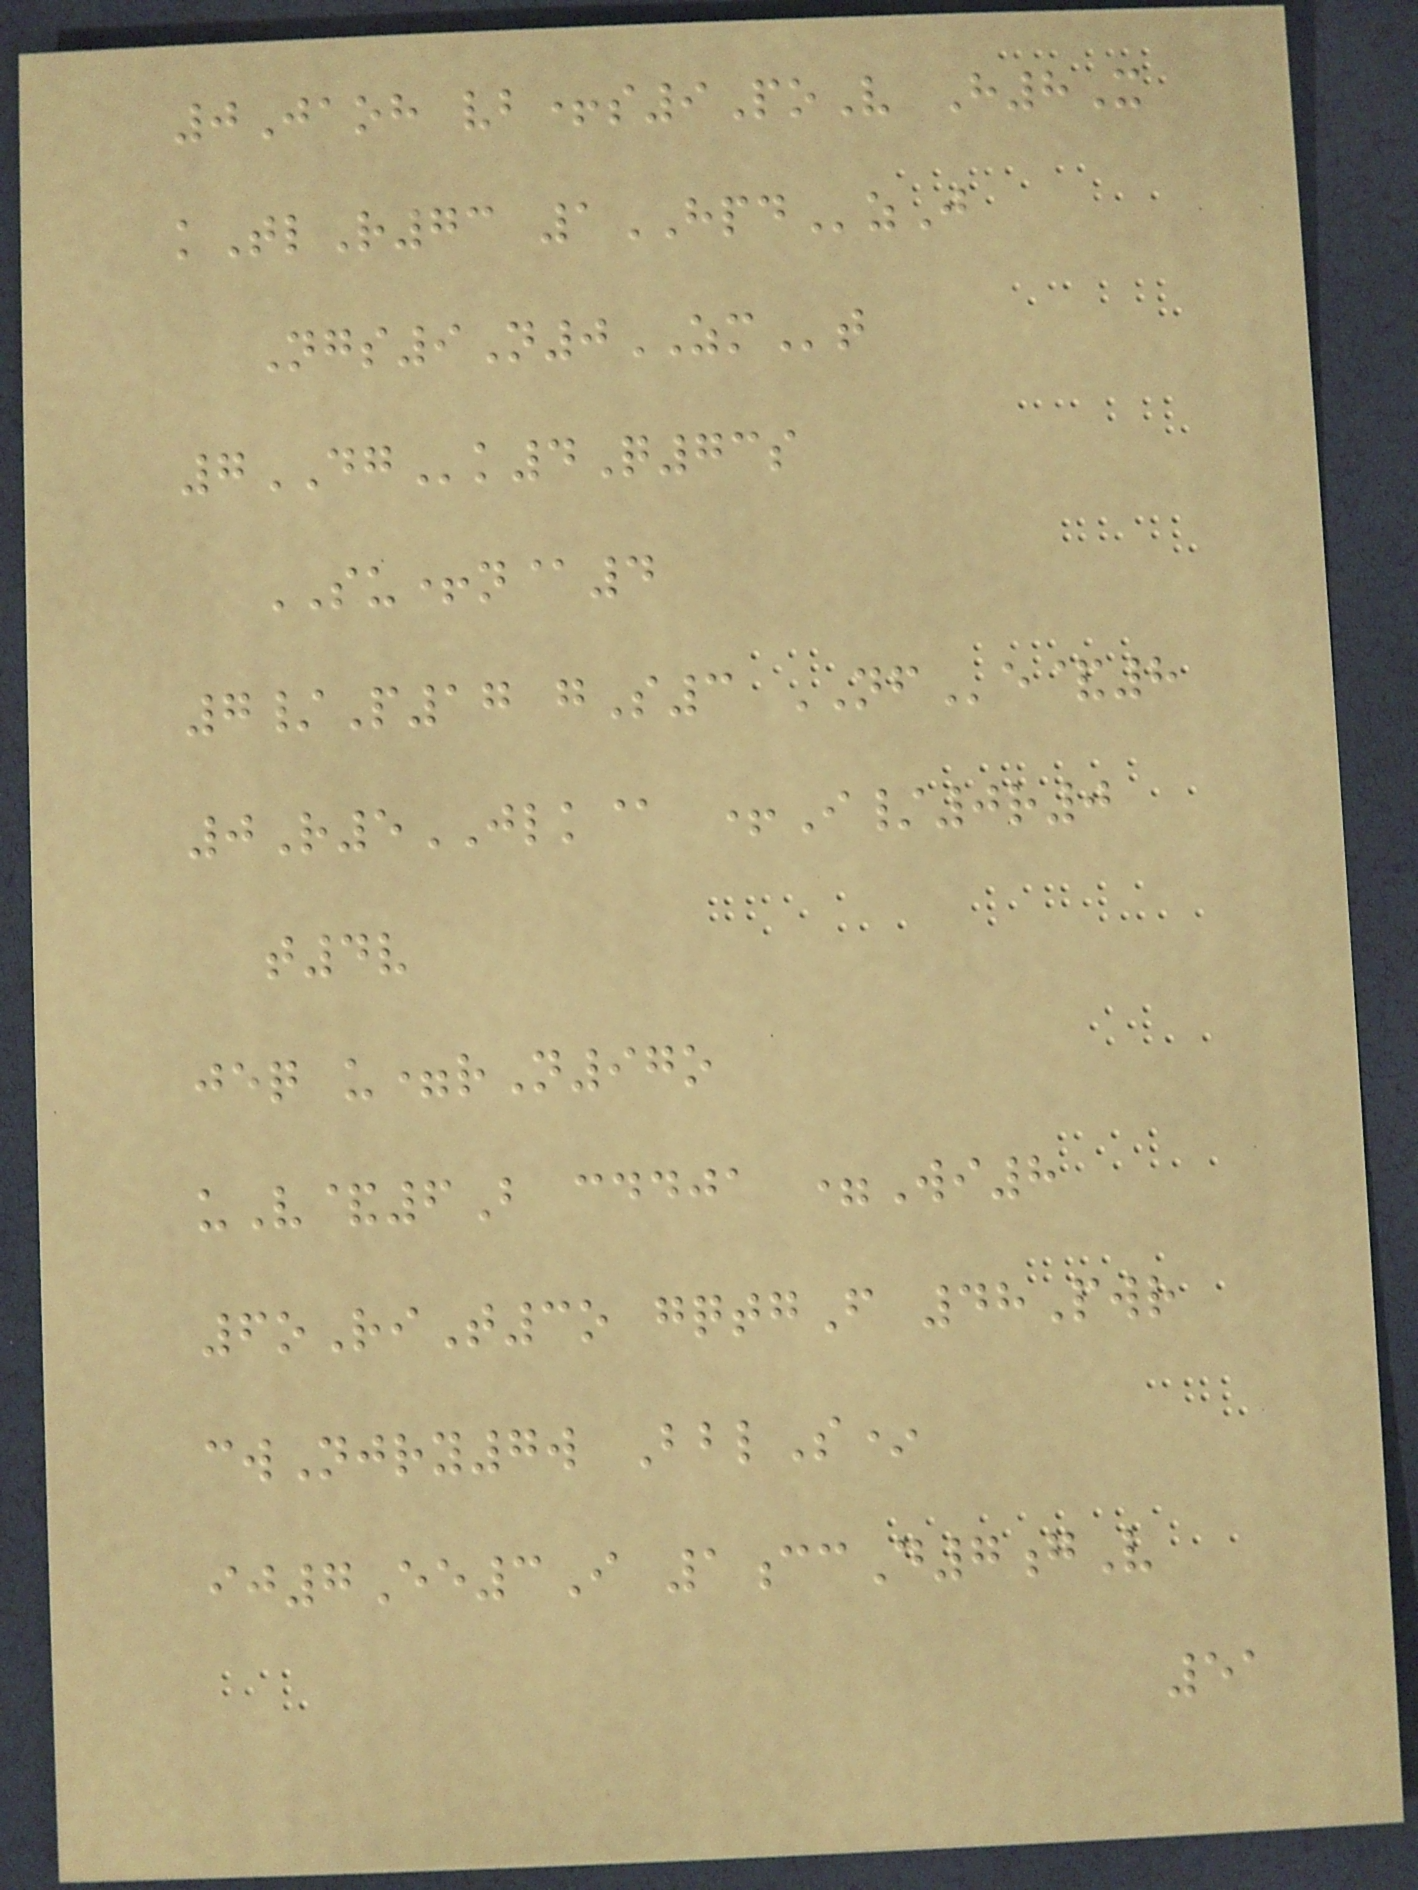0Jaoh vb+s9PoV H8X
kTlR73 1HPDzJ
Ngs9N0ZMt
7DGk4Q73s
SU+n@4
7/P17 gS3 NFe&8
0R5JLK@ +I/0r0
t4v
jeq u=rN97o
uV&6B cddja =Wi8
6oRiT3o gqtgF 48Pwr
cwNjry7w BblS*
ij7Ee3I 1ccD7gV
51
